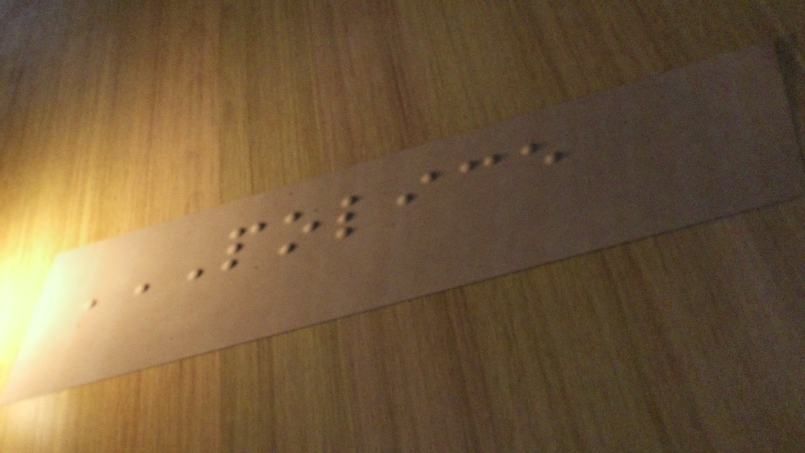POLICE
